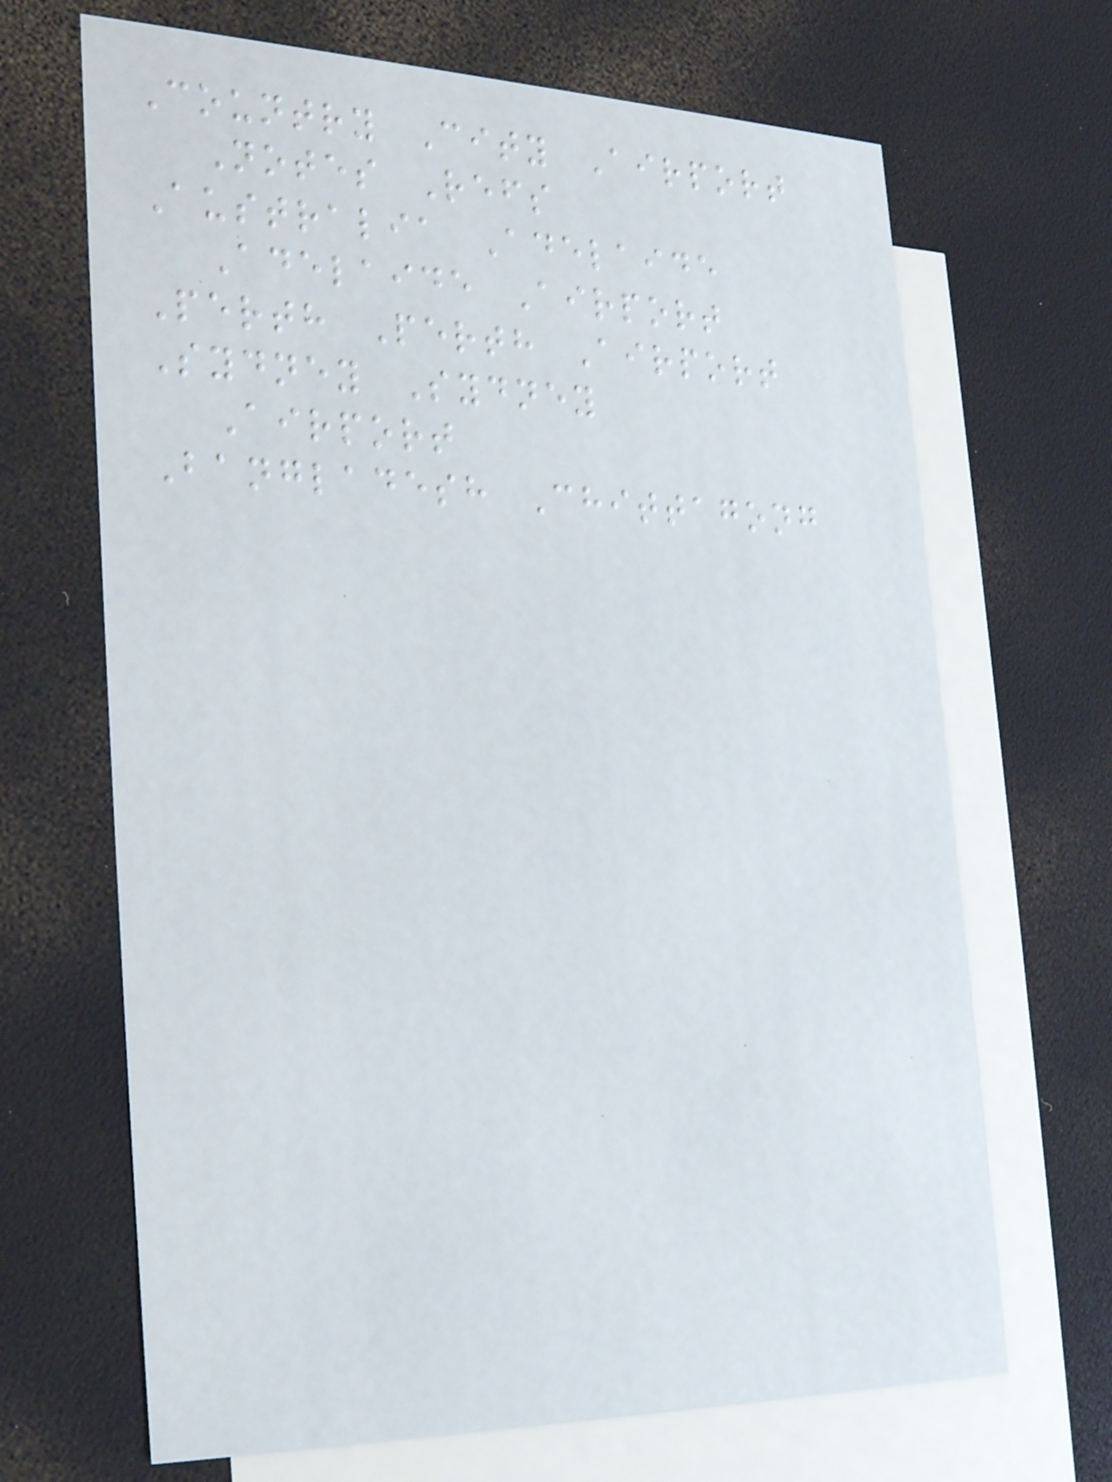Country City Airport
Notes Refs
Australia Adelaide
Adelaide Airport
Perth Perth Airport
Sydney Sydney
Airport
Bangladesh Chittagong
